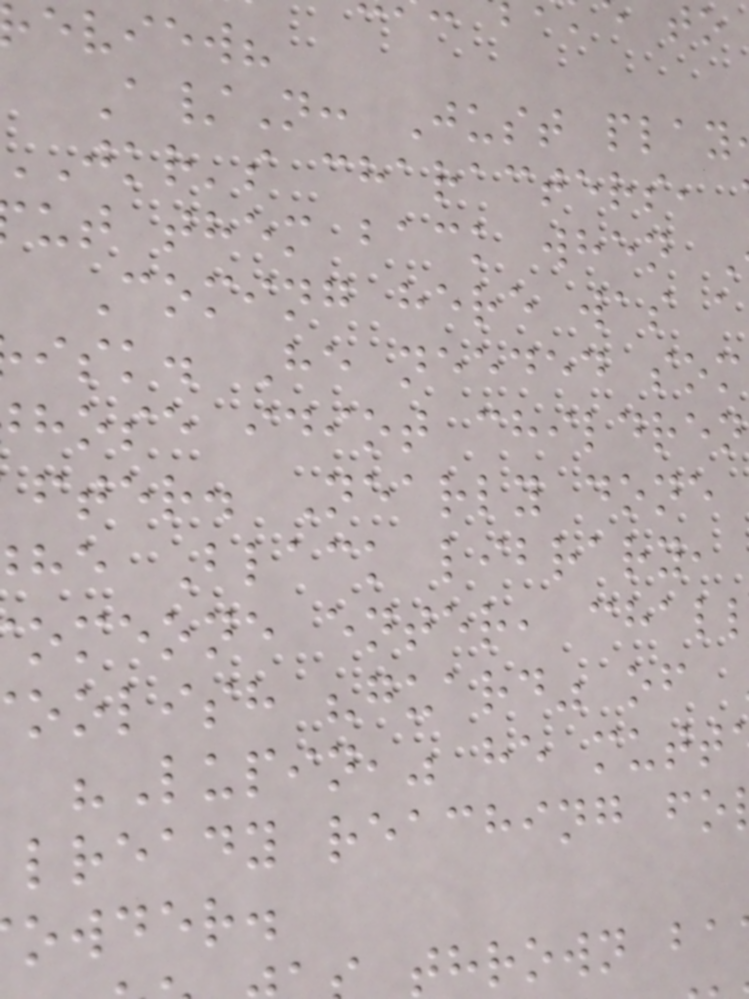eview?
A/N: Just play
jkr's characters,
ut them back when
Coming here was a
isk. He needed som
hose idiot children
fter. Nearly done
he Black library,
omeone enter, chal
oolish "guard" of
"Lupin," he mutt
lready reaching fo
owder.
thrown ba
